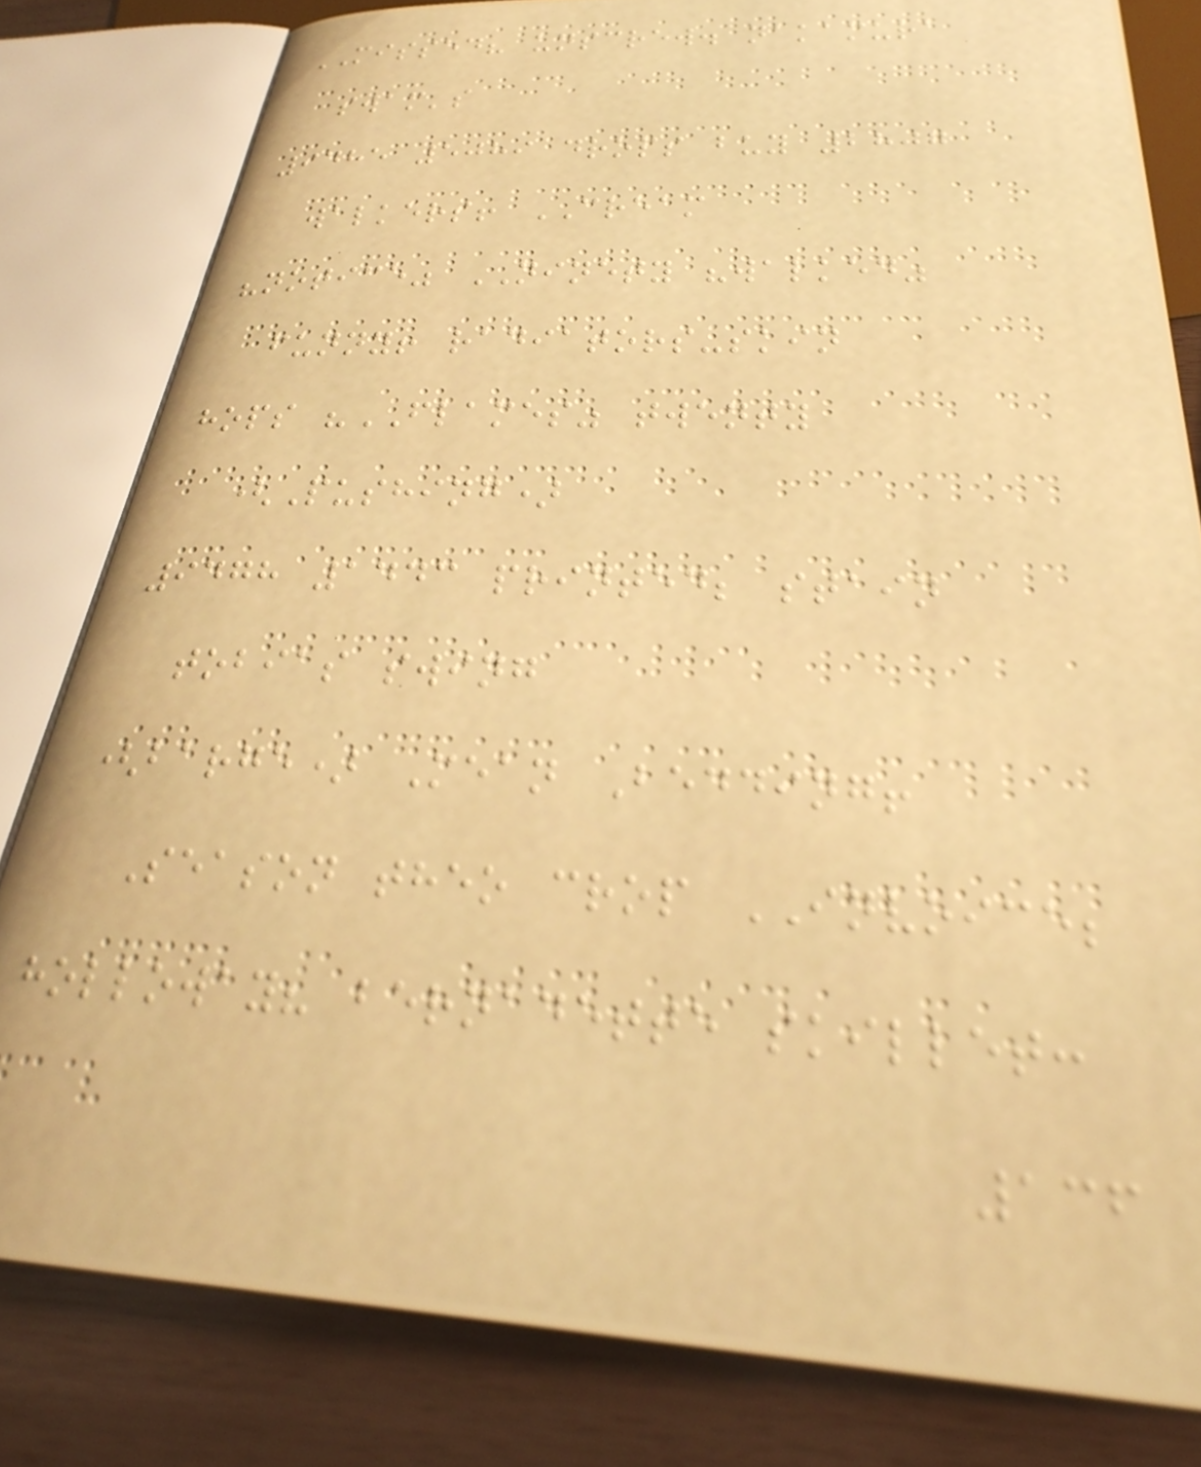MISSED? unscrew. nakamura
swam's
9485 5089 drops buy 2807
walkers! CREAM
"notice" NINETY "walked"
funny! radiators-skin
hops "FLAMES" twenty
(Pushing)
9478 1443 printed; stain
tobias swing
(barge) Mean Bedding!
Season theo crop INVOICE;
holloway? bernadette skillet:
136
